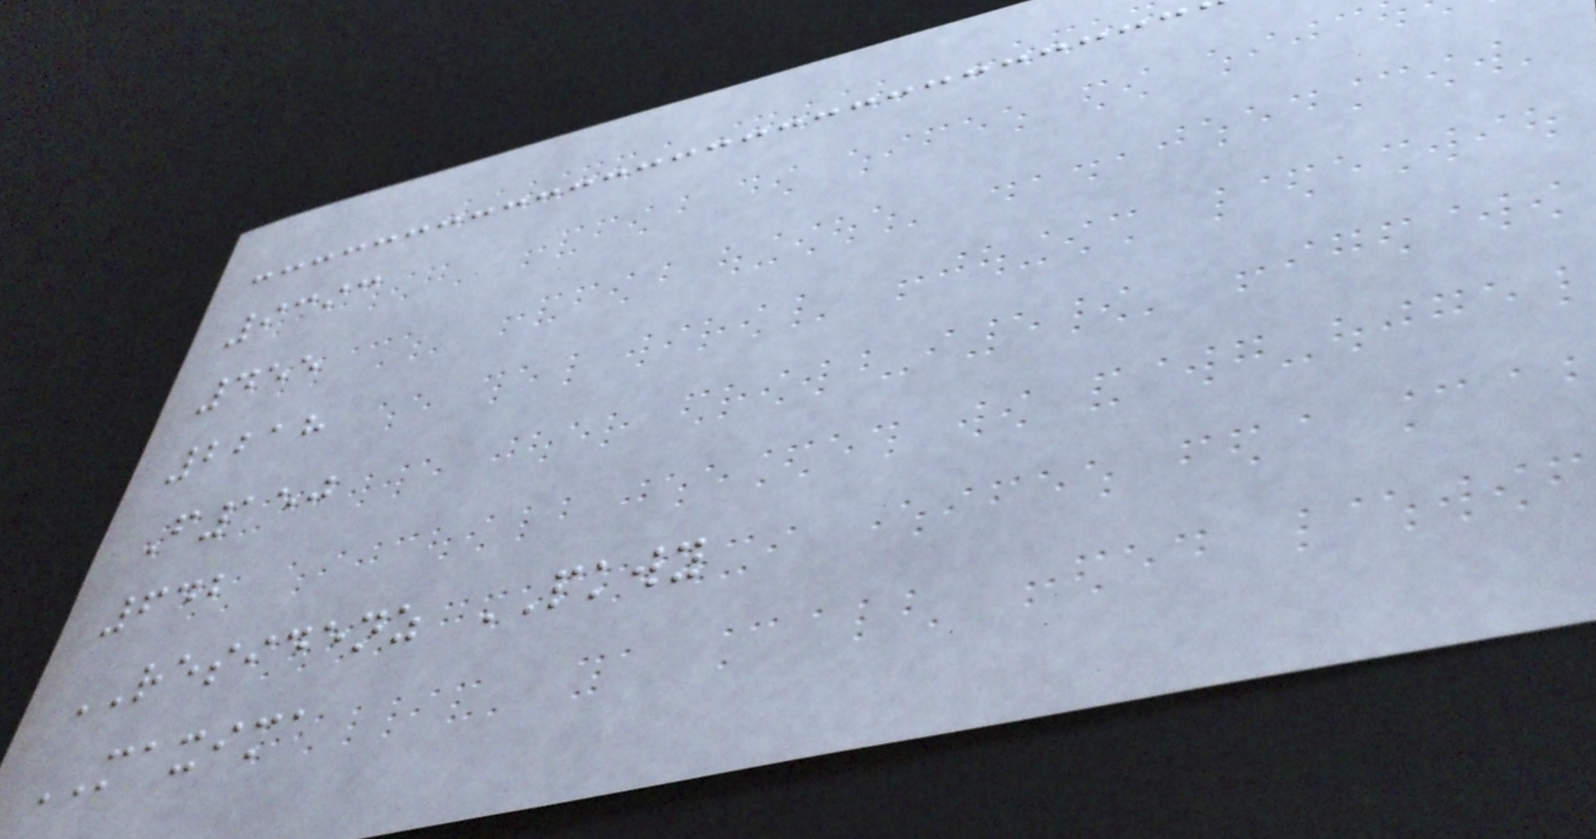9393
455
2218
F150
642
RESIDENZ PKWY
MAXIMA
